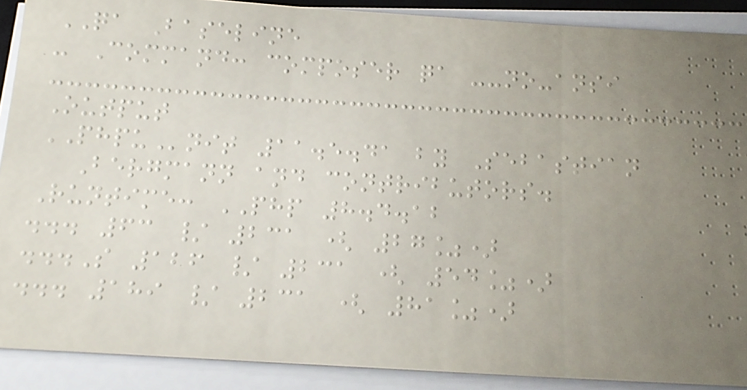QA Baseline
- Command: composer qa --no-ansi
Output
PHPUnit 11.5.41 by Sebastian
Bergmann and contributors.
Runtime: PHP 8.4.12
... 63 / 231 ( 27%)
...S 126 / 231 ( 54%)
... 189 / 231 ( 81%)
